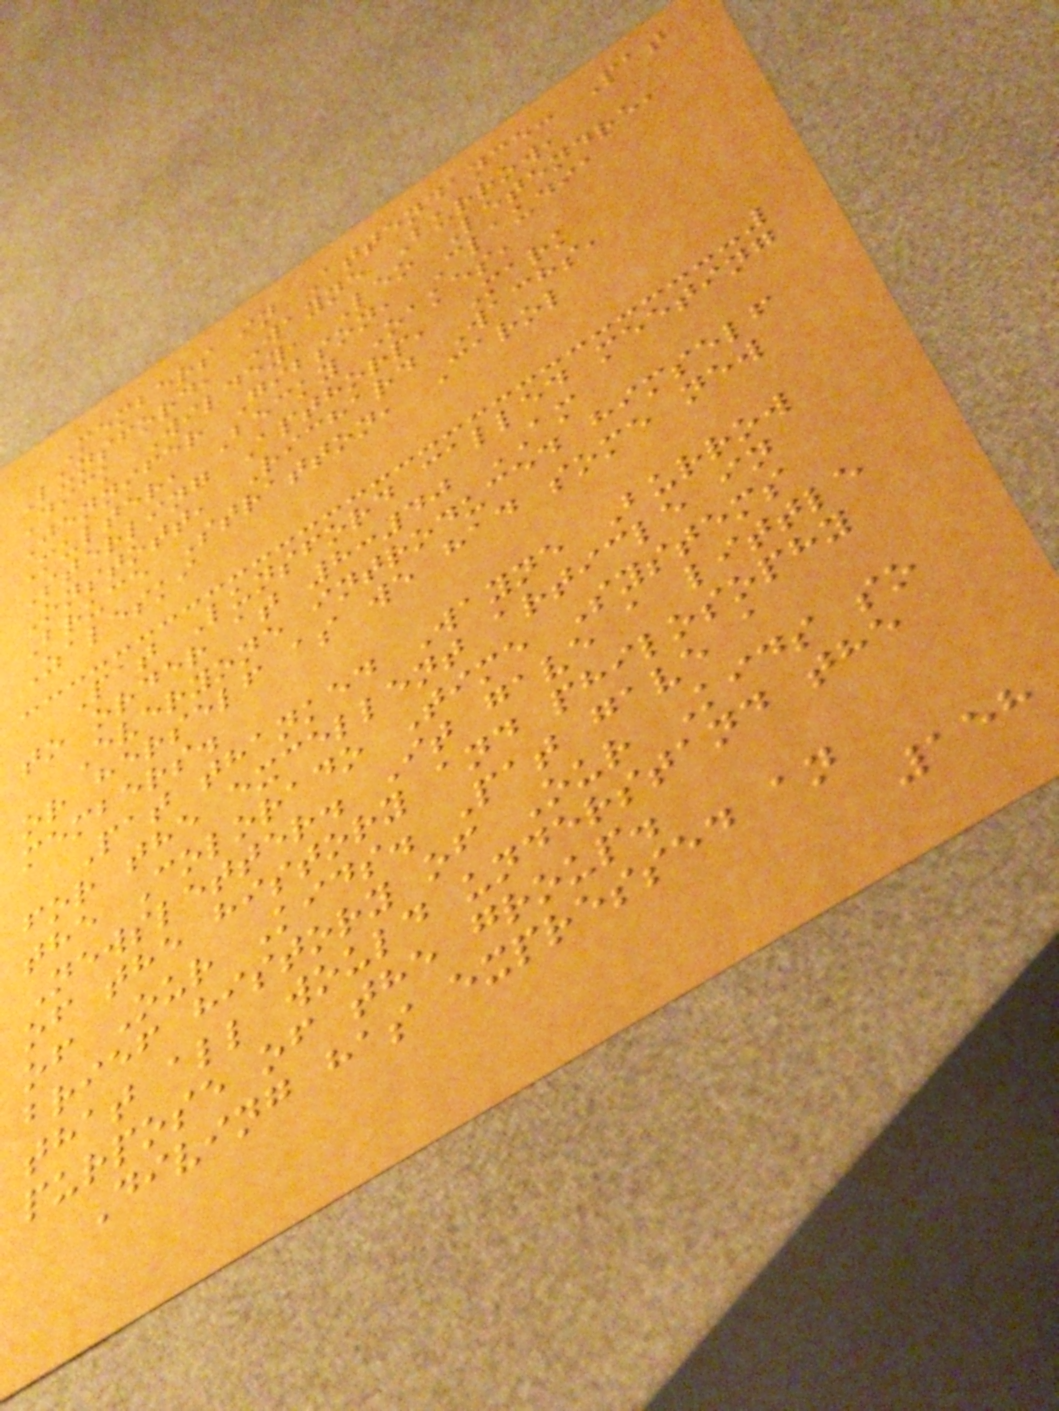Members in Attendance: Pat
Lunsford, Wayne Burrow,
Dick Wildey, Leo Letendre,
Jennifer Gibson, Claudia
Multer, Becky Oakes,
Sterling Apthorp, Mark
Onstott, Richard Wachs,
Bruce Stratton, Carol
Zaleski
Pat Lunsford called meeting
to order at 8:40 AM
Everyone introduced himself
or herself as we had some new
members.
Pat thanked Wayne Burrow
for the excellent article in
the Colorado Time Systems
Newsletter. It gave a little
of the history and philosophy
of Our Kids. Pat gave a
brief history of Our Kids so
that all would understand the
purpose of the group.
Diving has expressed an
158
